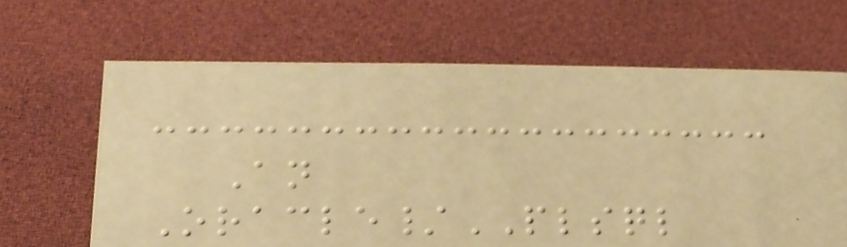An
Oracle/PLSQL
